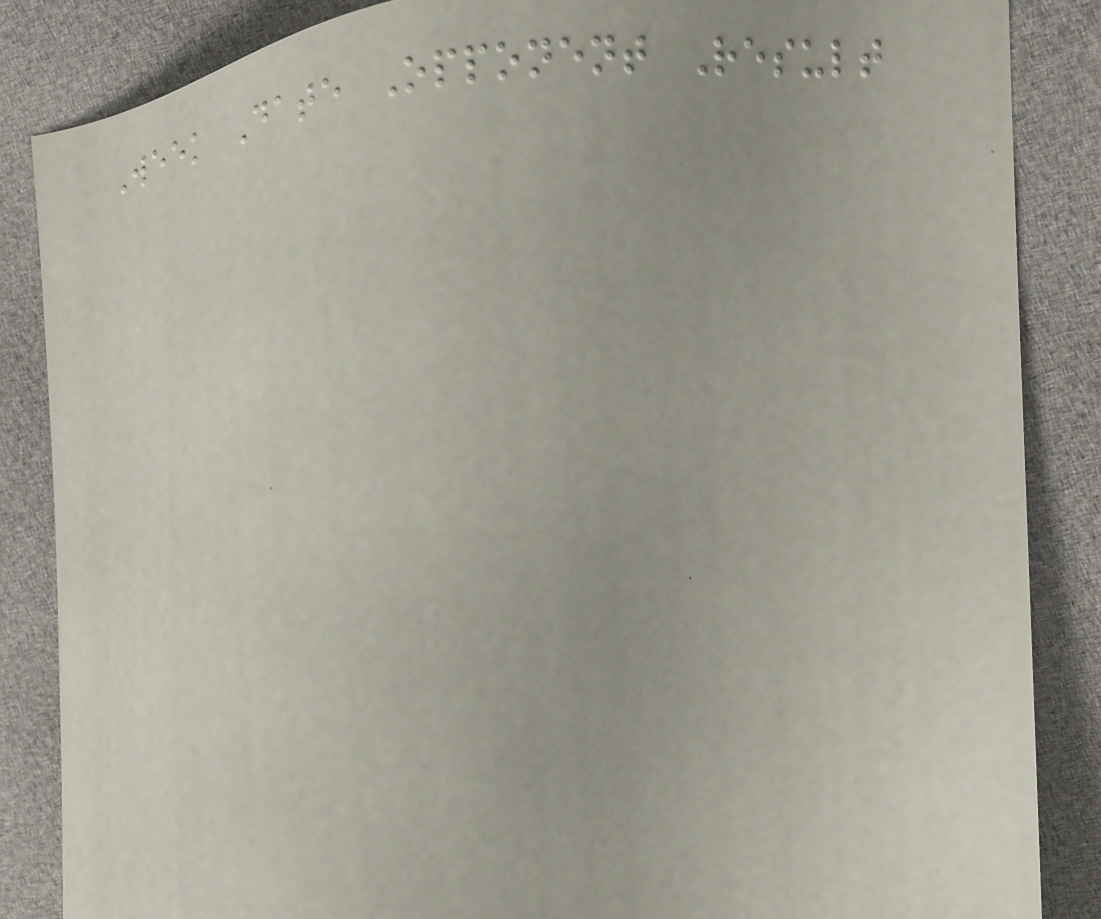Week Date Opponent Result
